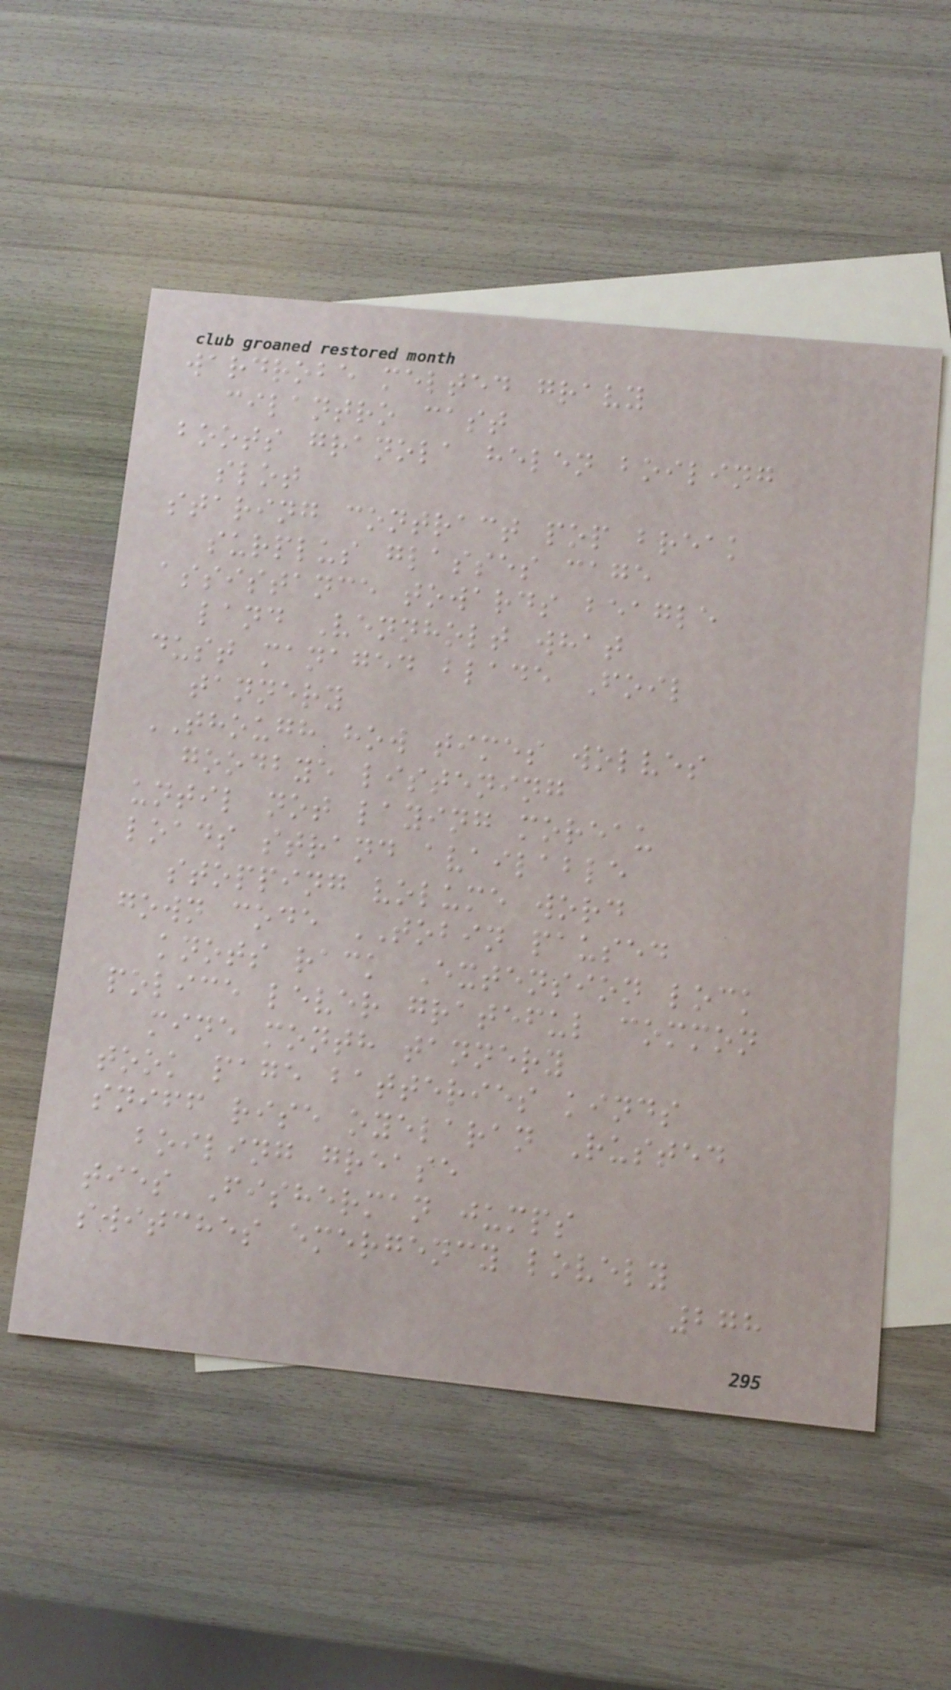wardrobe melted gravy
cilantro cast
boots granola helen boiling
slot
staring contract pop break
surplus glasses cage
assistance towards beagle
land Vennholt what
dust managed blade Foil
tannery
THOUGH how times wolves
goodbye listening
until not laying moreau
loads strand available
stopping volume word
gown code TOBIN paused
knots rack Extension lock
police lever grateful common
mine month tannery
took page batteries kinds
sniff rise oyelaran Rusted
boiling grease
ties Fisherman jumps
switches emergency lovely
278
